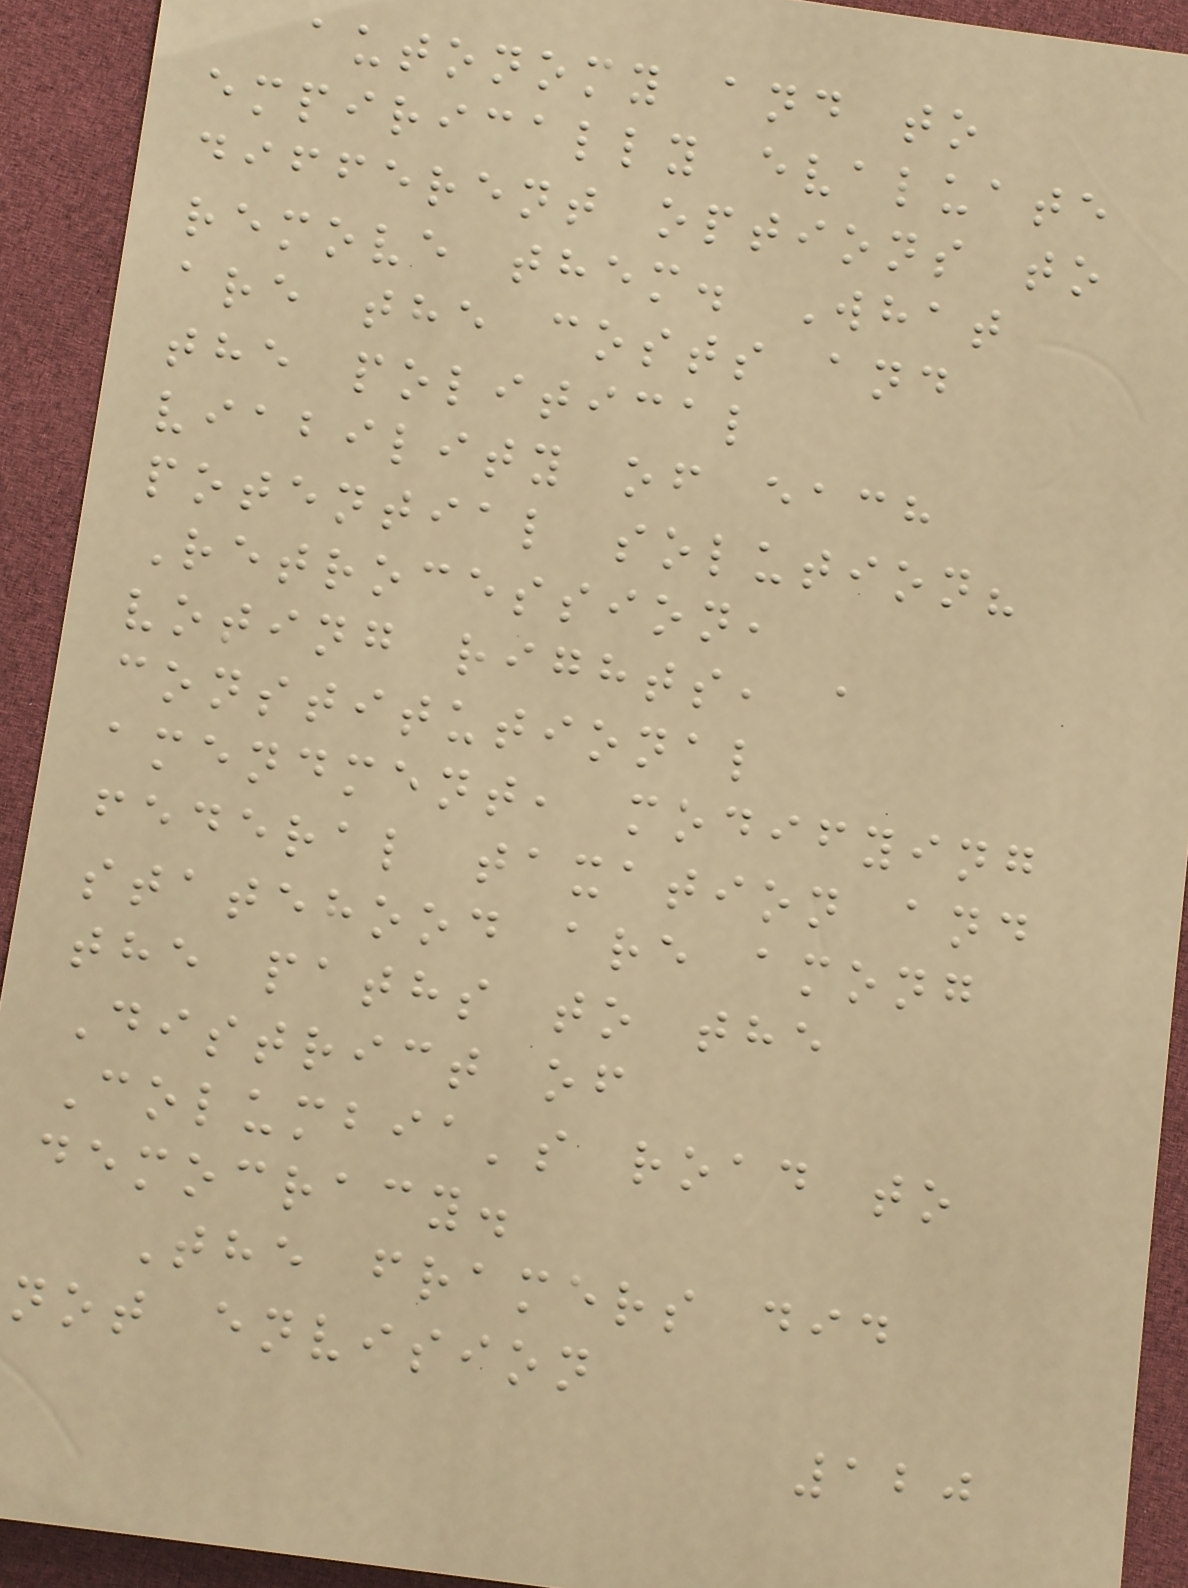autonomy and to
empirically evaluate
different options to
remove them. What
are the costs and
the political
viability of each
potential solution?
Retrocession,
voting rights, a
constitutional
amendment, modifying
federal taxation and
statehood are among
the paths to the
District of
Columbia's road to
democracy.
The framers did
not envision
120
